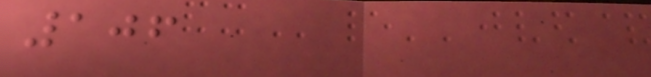106
